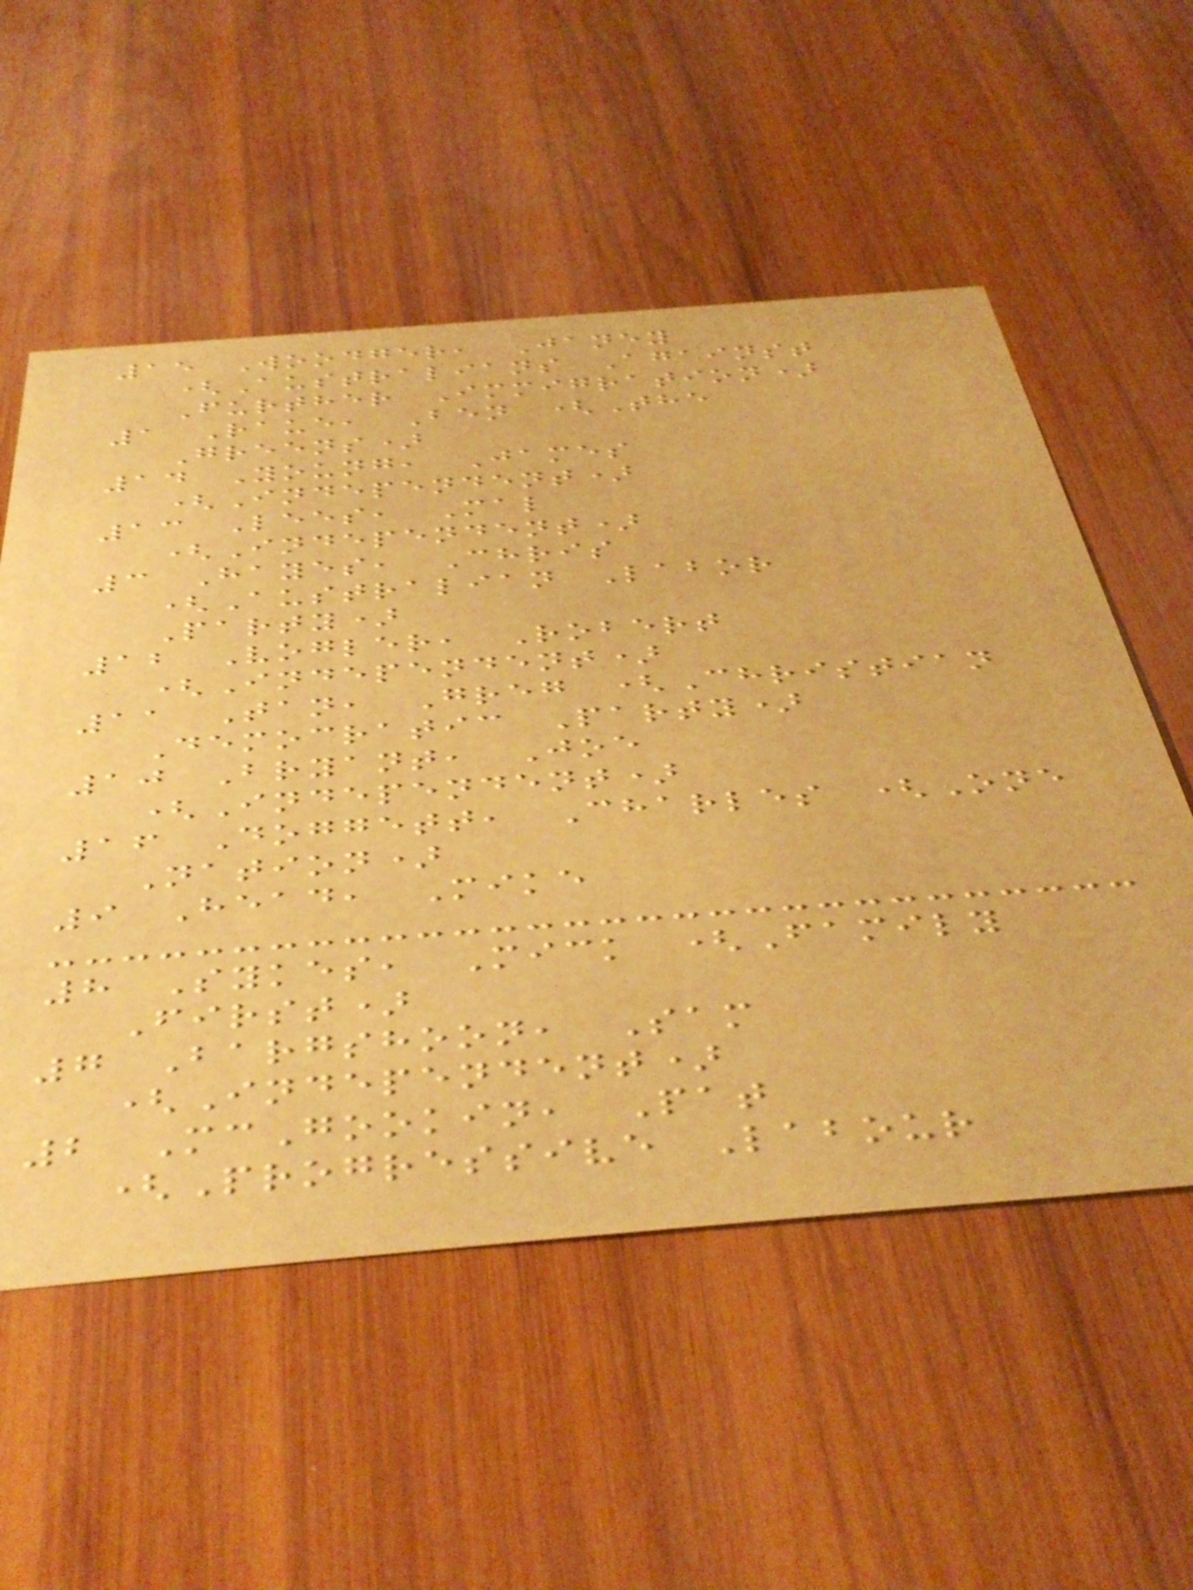15 Woodger, Janey
(Australians Against
Further Immigration)
1 Raue, Ben (The
Greens)
14 Young, James
(Independent)
13 Lees, Mal
(Independent)
3 Hayes, Chris
(Australian Labor
Party)
12 Vogler, Robert
(Independent)
11 Tan, Greg (Christian
Democratic Party)
10 Bryant, Joe
(Independent)
16 Doggett, Charles (One
Nation)
9 Head, Mike
8 Sykes, Mick (Family
First)
7 Bargshoon, Sam
(Independent)
2 McGookin, Pat
(Progressive Labour
